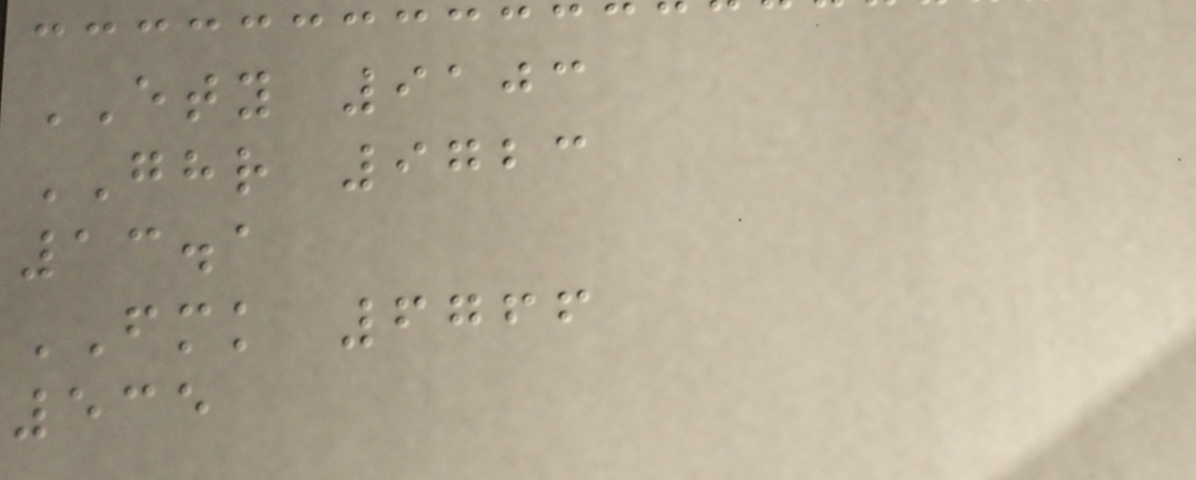ETY 9103
GHR 9723
13.1
FMK 6766
535
